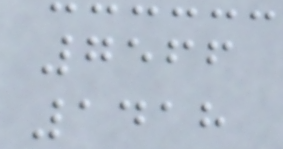7566
1418
